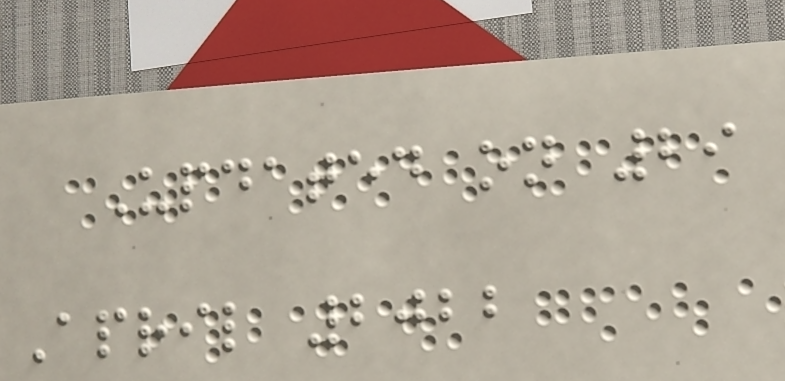Updated on 29
April 2022
